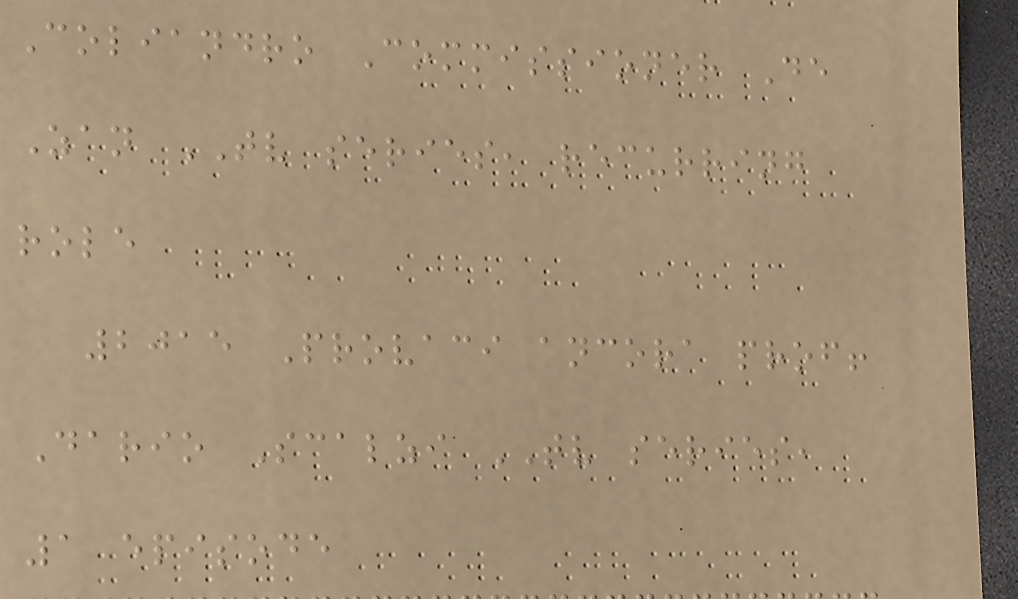Coliandro Commissioner De
Zan TV series, recurring
role
2015 Provaci ancora prof!
Dario Scalzi TV series,
1 episode
